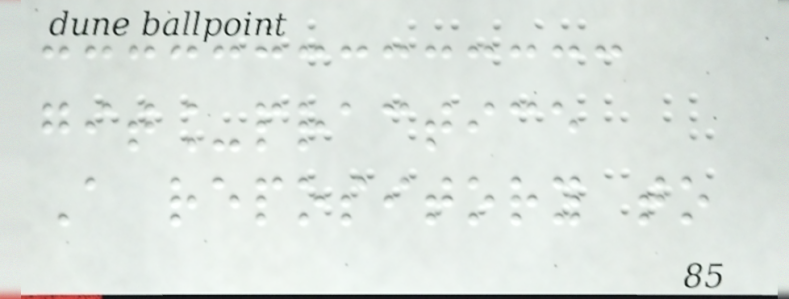git_practice
A repository to
